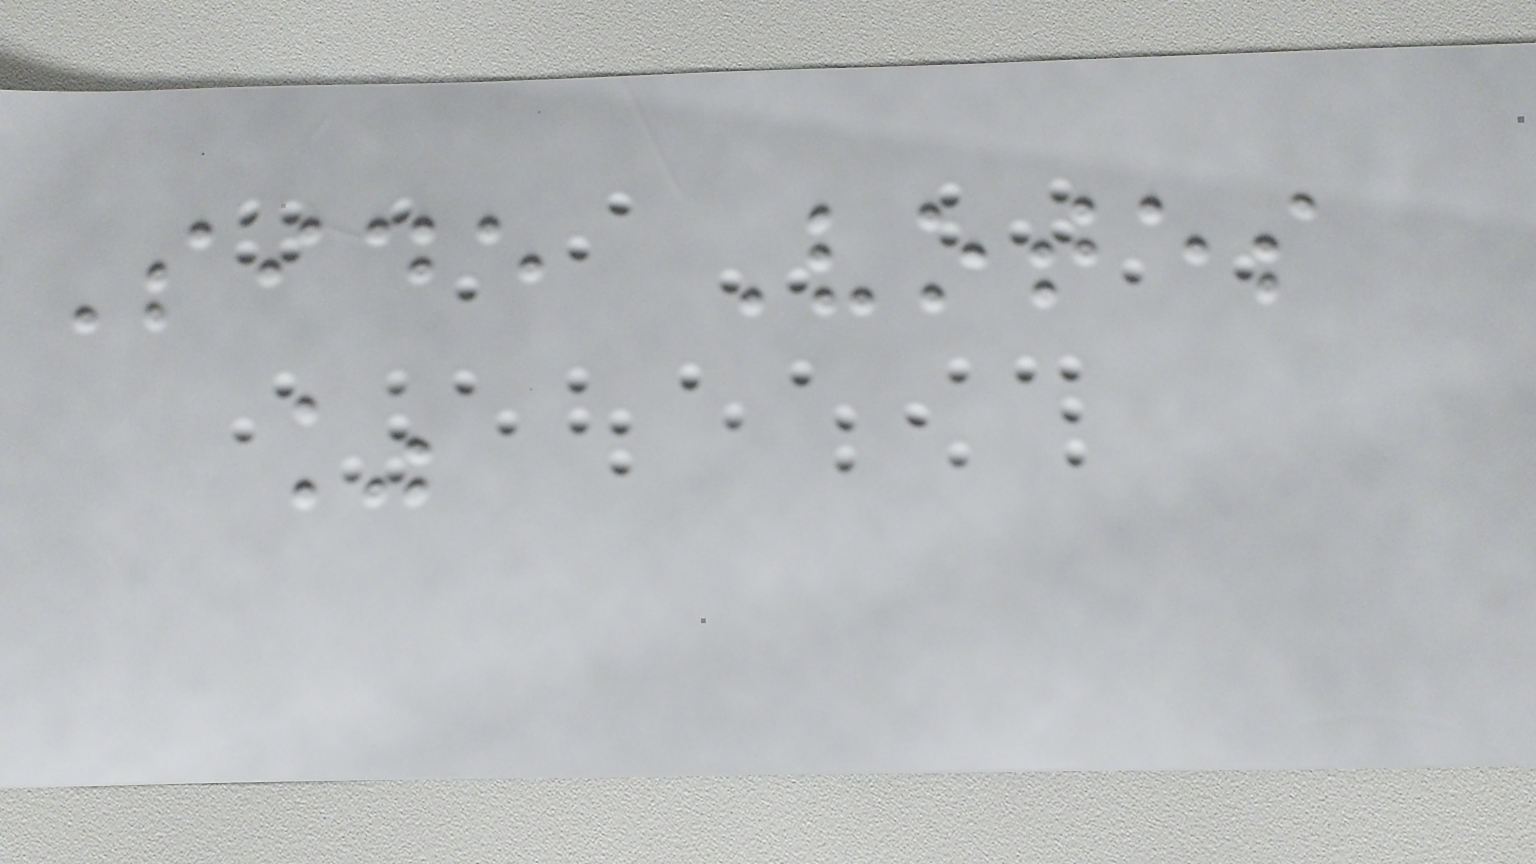Side Votes
%
